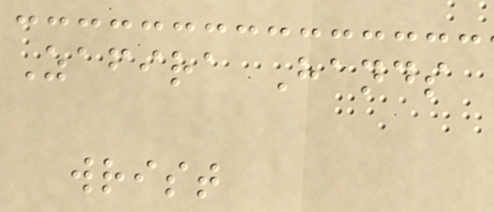Zafira Hands
wrist
